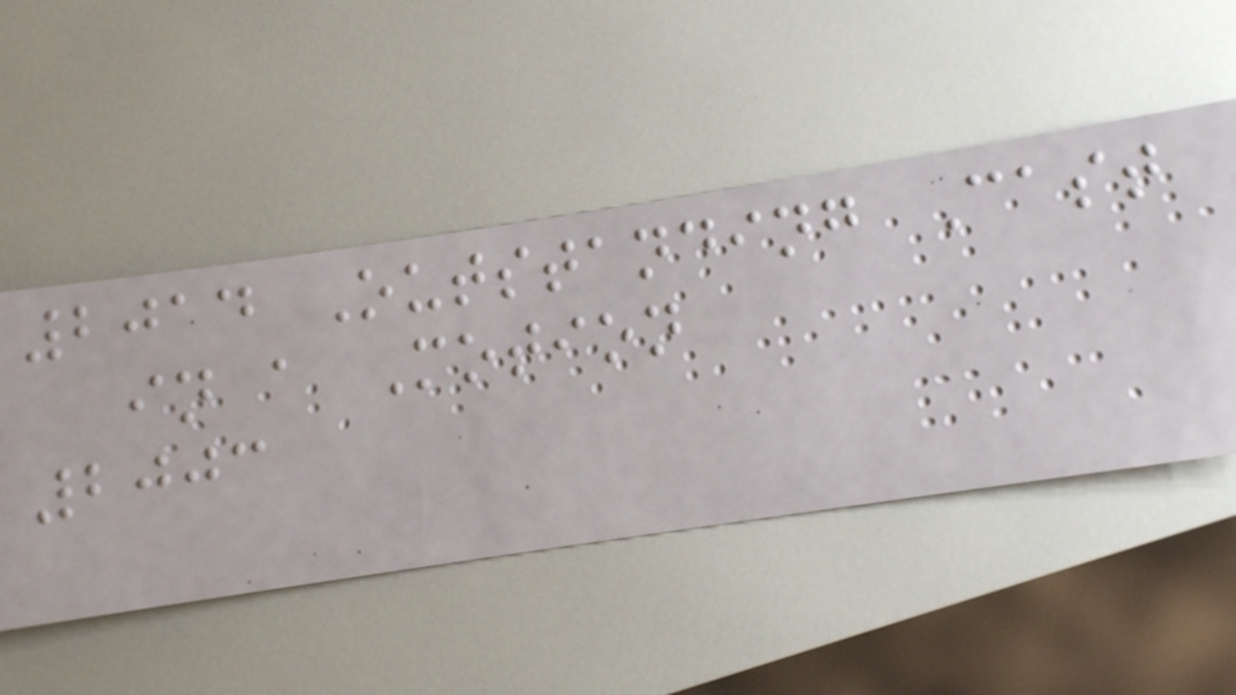2014 Outstanding Cast
in a Motion
2003
